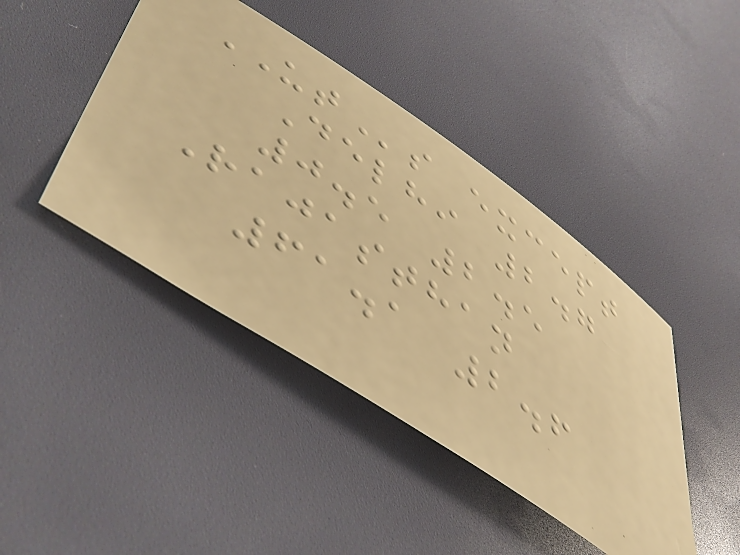UTs except
Delhi 2.7
0.5 2.5
Rajasthan
61.1 2.6
